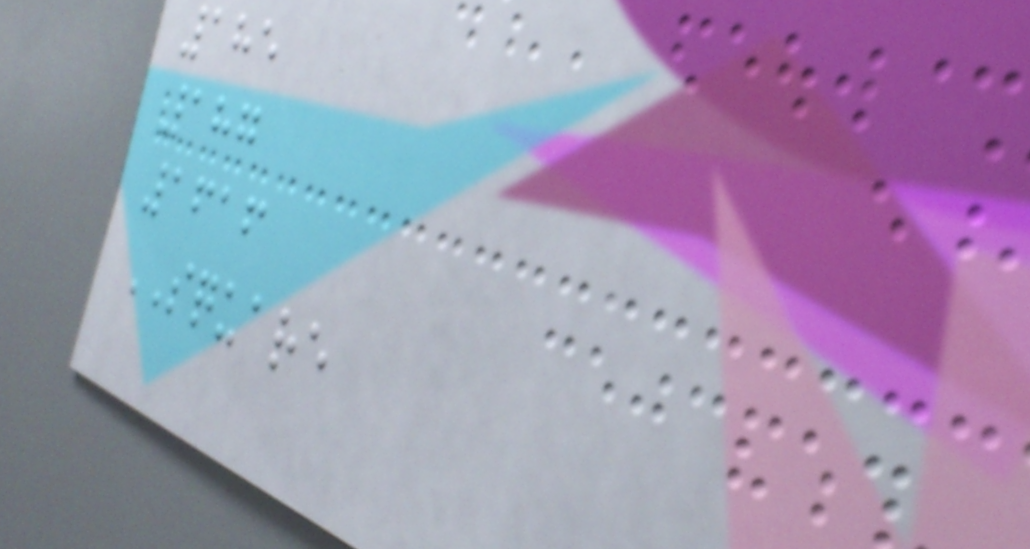185
187
1616
SQUARE
